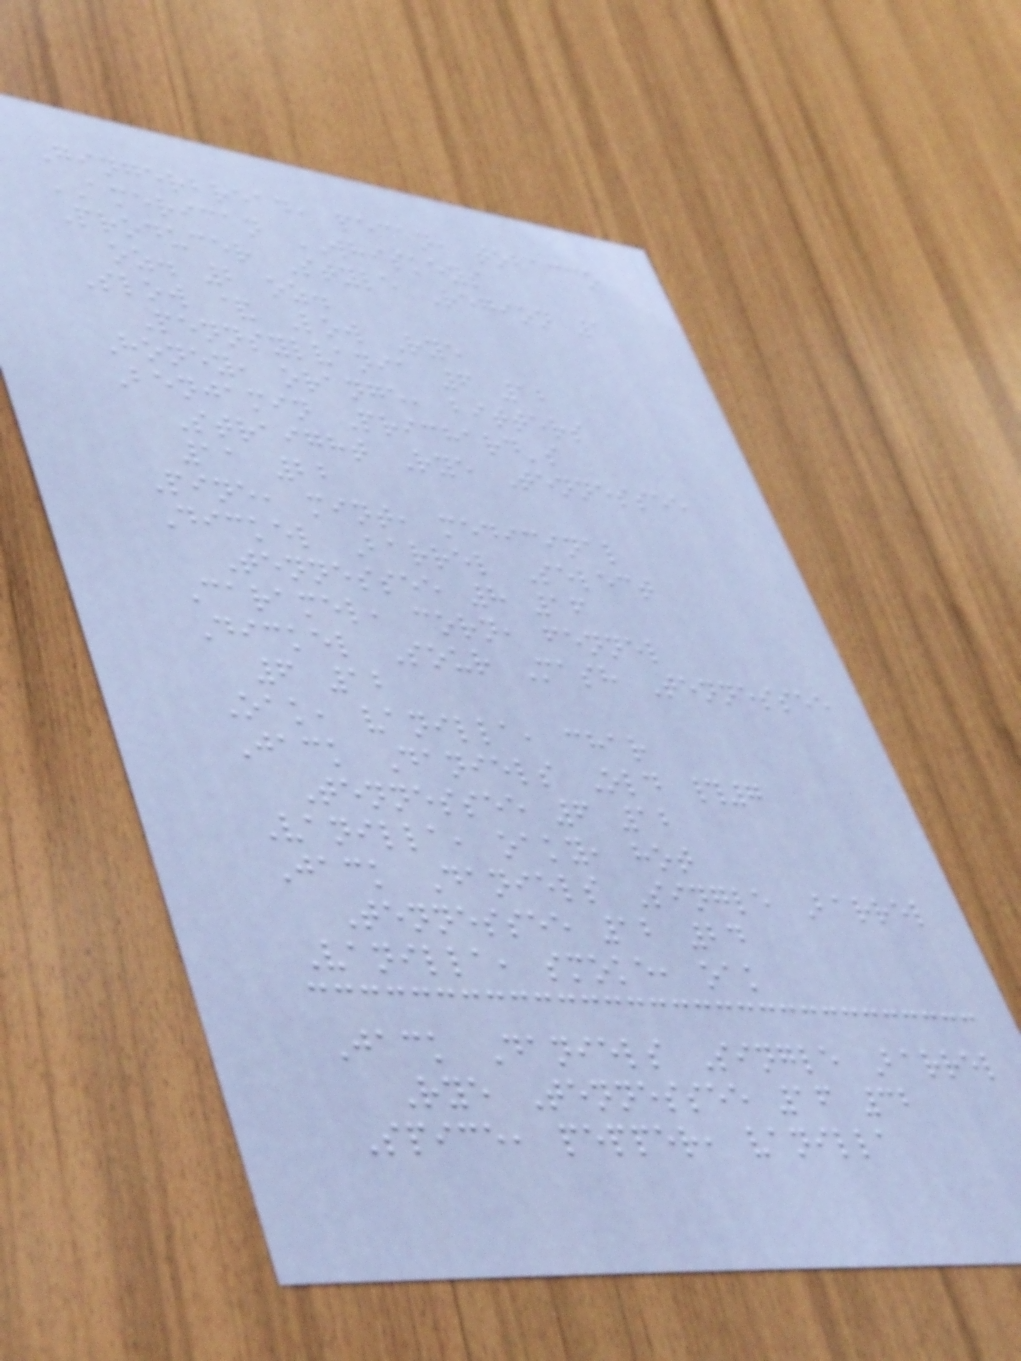Gingerbread, pecan, tobacco
AMERICAN WHISKEYS
Producer Style Region 1
oz. 2 oz.
Slow & Low Rye
Pennsylvania 6 12
Honey, orange, bitters
Benjamin Prichard's
Straight Rye Tennessee
11 22
Pine, mint, medicinal
Dickel Barrel Select
Tennessee 8 16
Caramel, corn, fennel
Dickel Sour Mash Tennessee
6 12
Oak, vanilla, char
Jack Daniels Old #7
Tennessee 6 12
Vanilla, oaky, hot
Jack Daniels Single Barrel
Tennessee 12 24
Vanilla, smoke, oak
Jack Daniels Single Barrel
Rye Tennessee 16 32
Spice, pepper, vanilla
